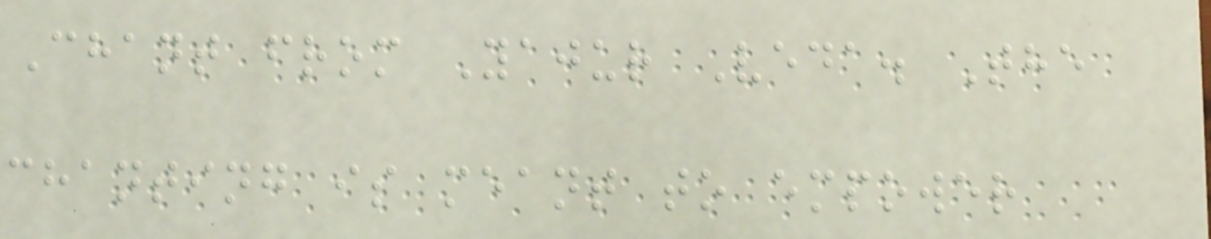Chant from Yajur Veda. The
chanting is meant to empower
